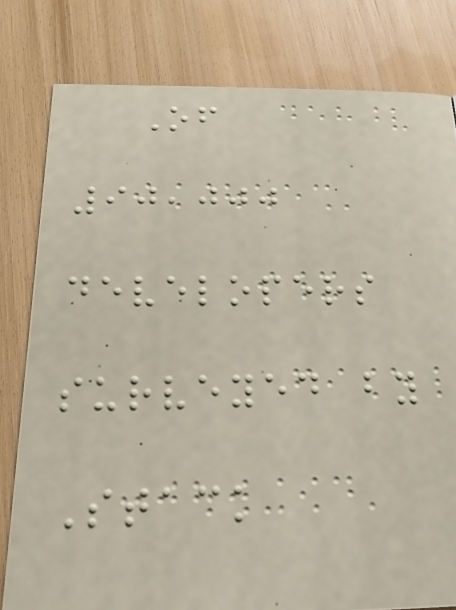Of
90,000
developers
surveyed by
Stack
